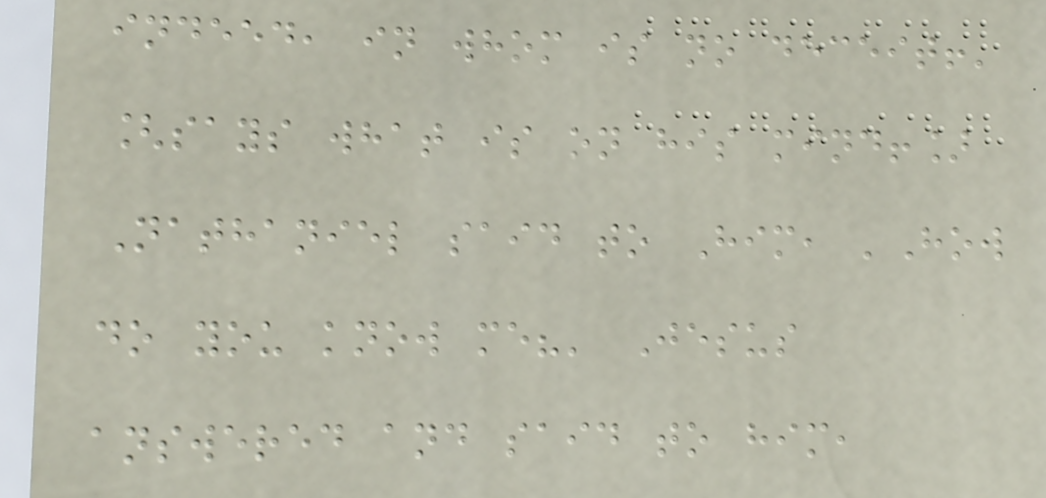indeed, in whom is no deceit!'
[says what is on his mind!]
Nathaniel said to Him, 'How
do you know me?' Jesus
answered and said to him,
